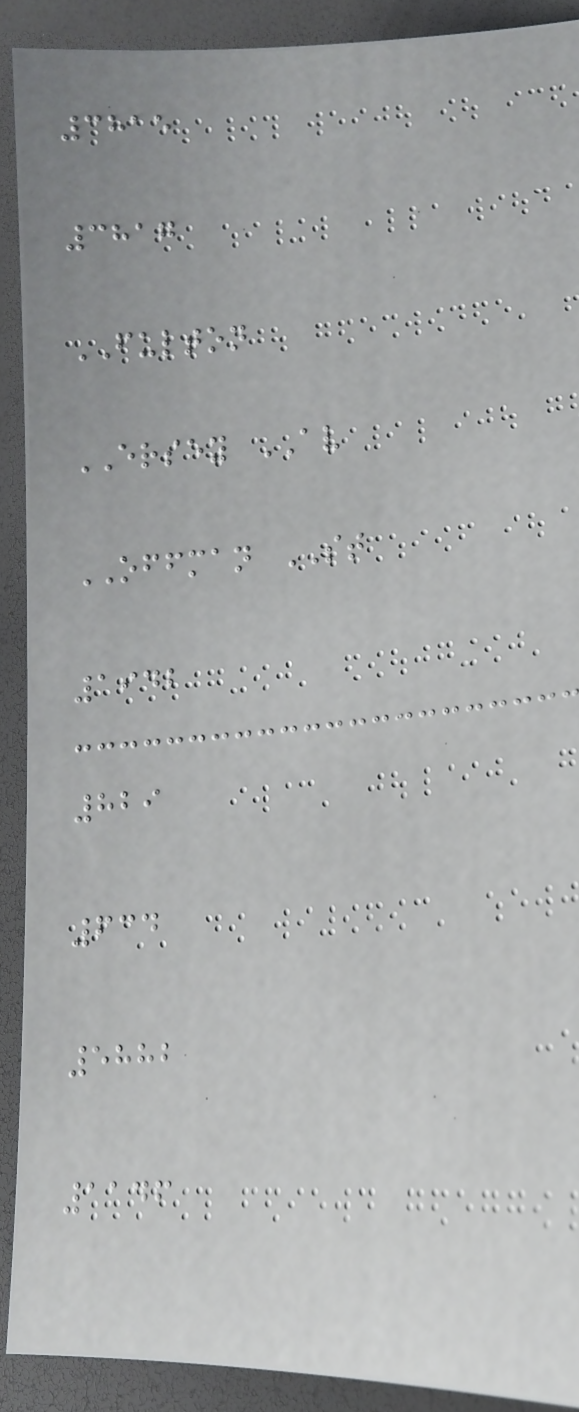3815
3817
FULTON
ERSEY AV
OFFMAN ST
1942
829
634
5882
1146
